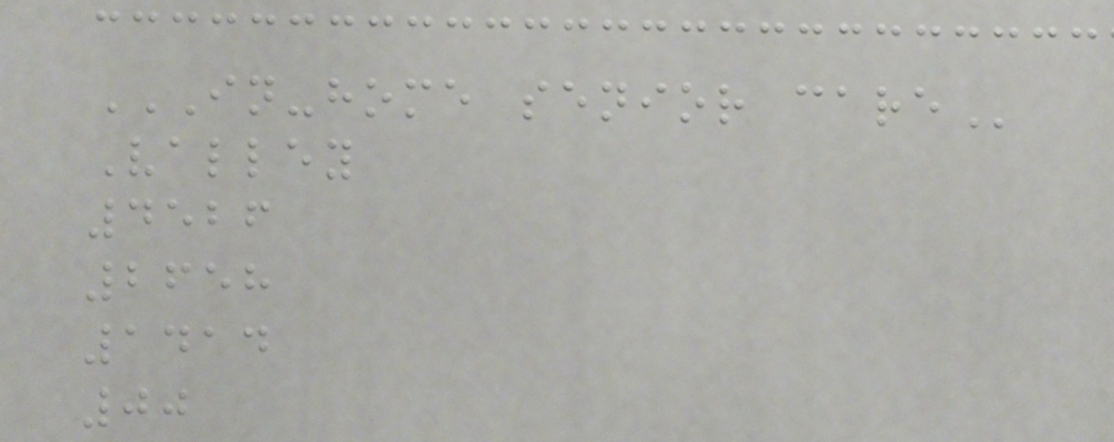IN-HOME SENIOR CARE
Valley
4526
2658
1414
00
